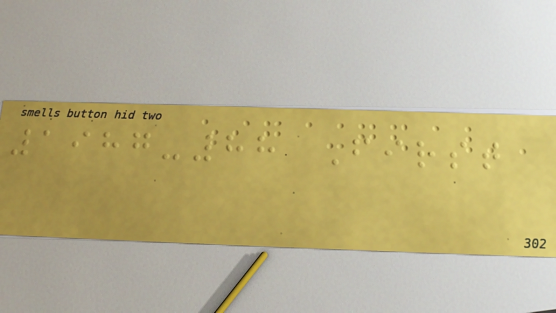1987-88 First
